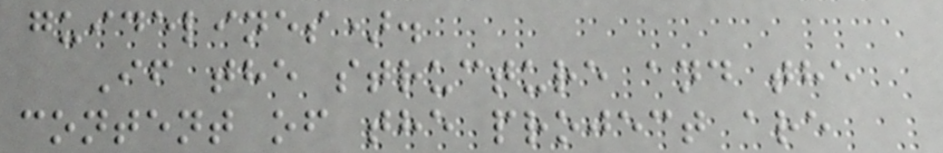guidelines).
If the structure and the
content of the project are
